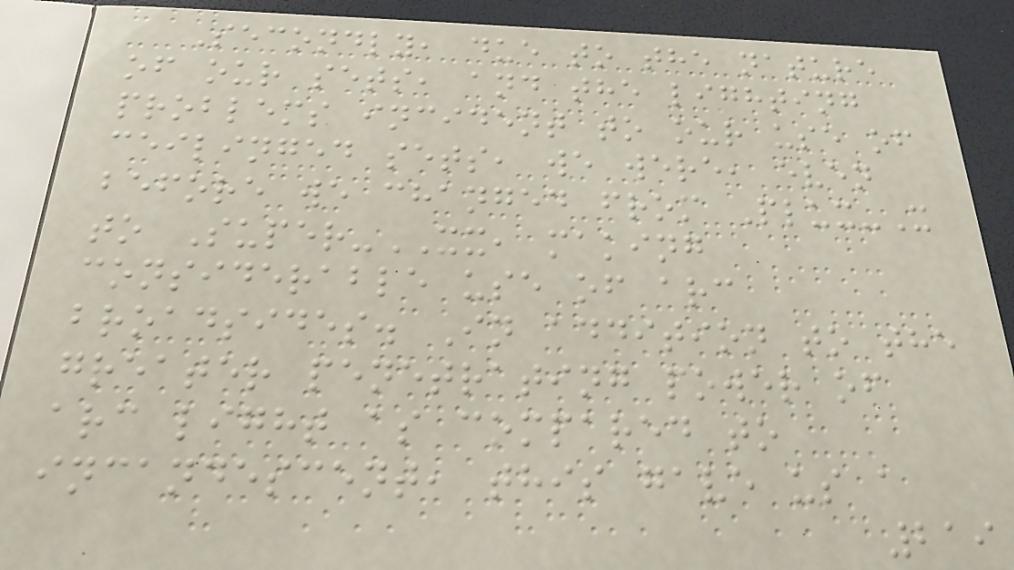Secondly, due to the nature
of our sets, and the lighting
problems incident to our use of
ceilinged sets, we were, even
before we changed from Plux-X
to Super-XX, making
considerable use of arc
broadsides. In addition to the
greater penetrating power of
arc light as compared to
incandescent, this gave us a
219
